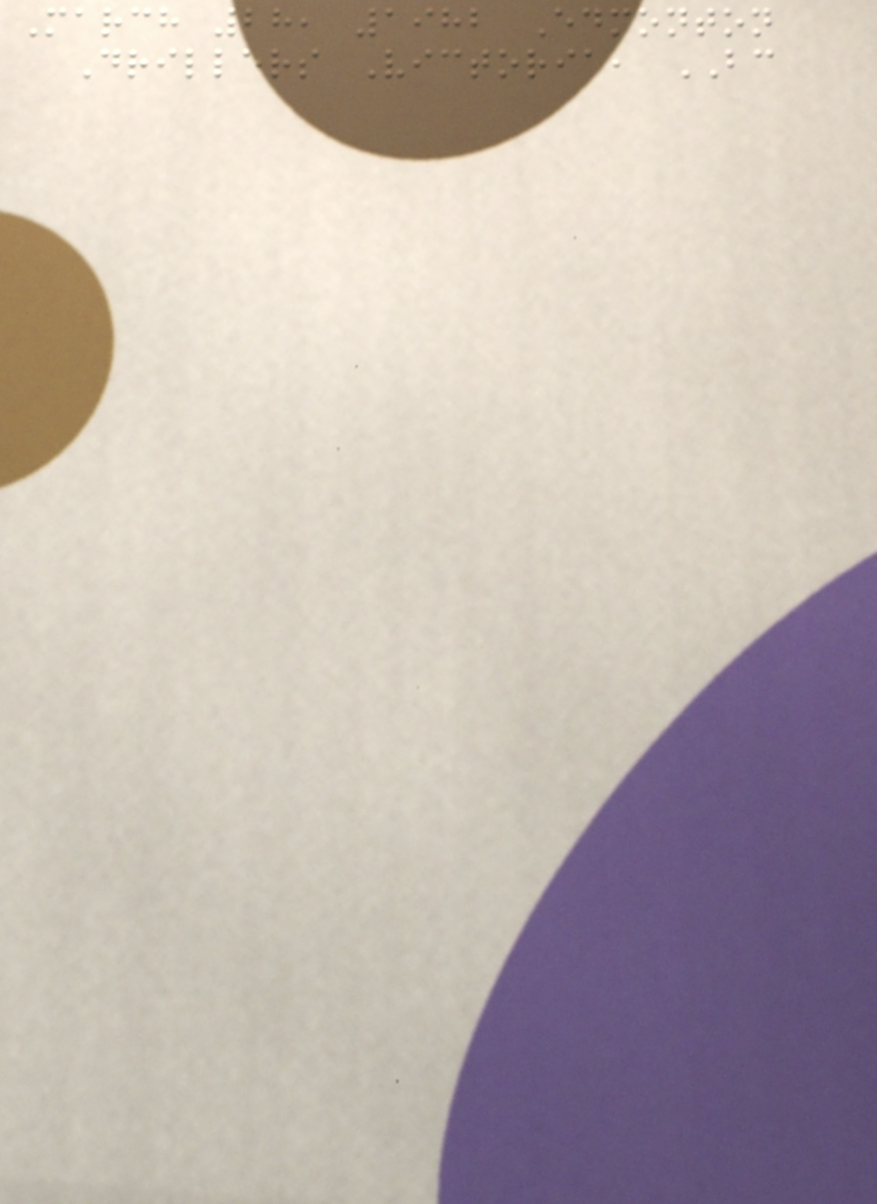March 28, 1982 Edmonton
Drillers Victoria, BC
